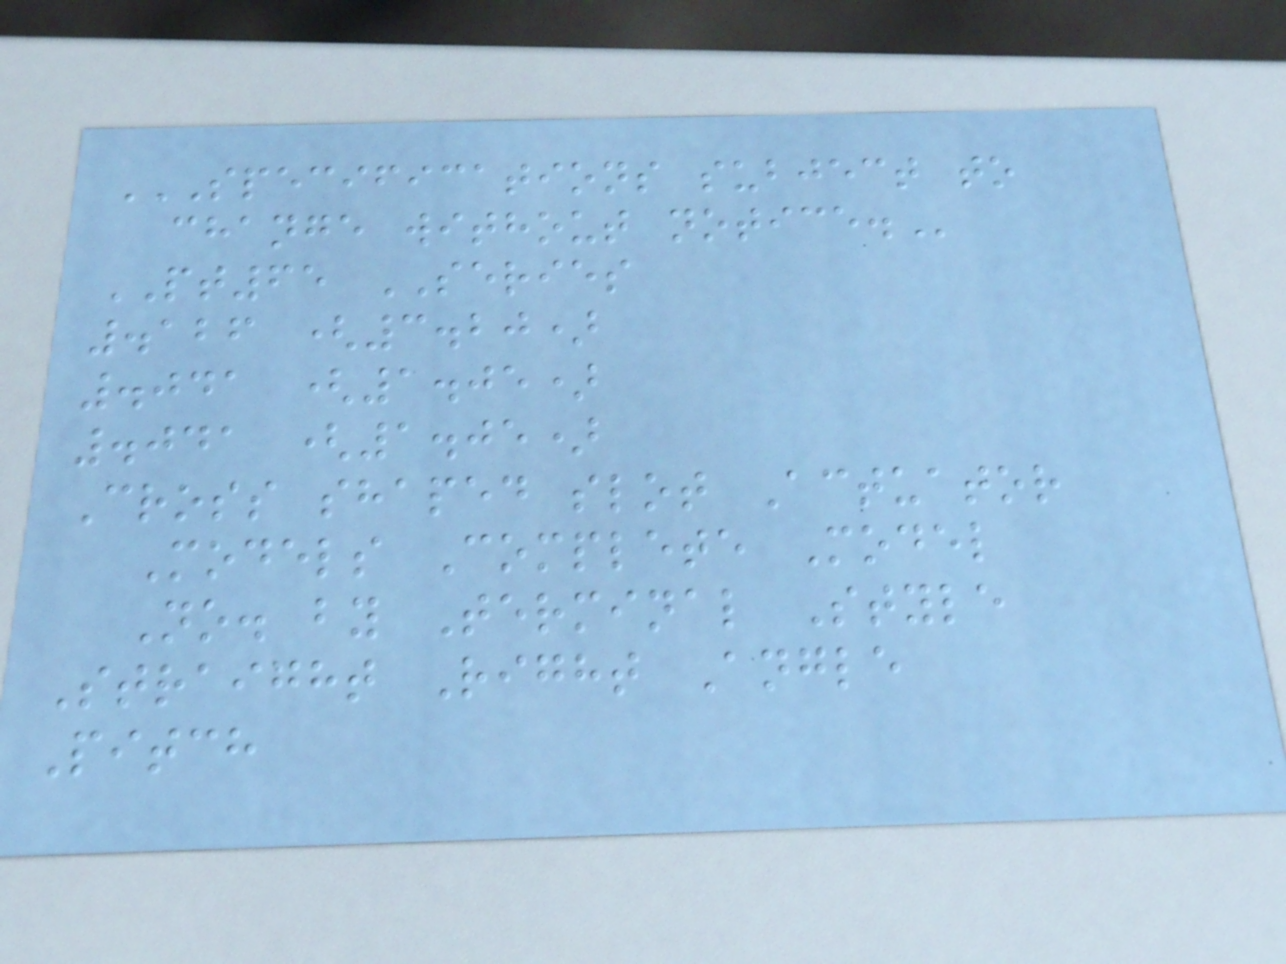SPECIFICATIONS SUBJECT TO
CHANGE WITHOUT NOTICE.
PT65 SERIES
.126 (3.20)
.041 (1.05)
.041 (1.05)
Cross shaped slot Actuator
Models Complete Model
No. by Terminal Style
Straight Right Angle
Pitch
